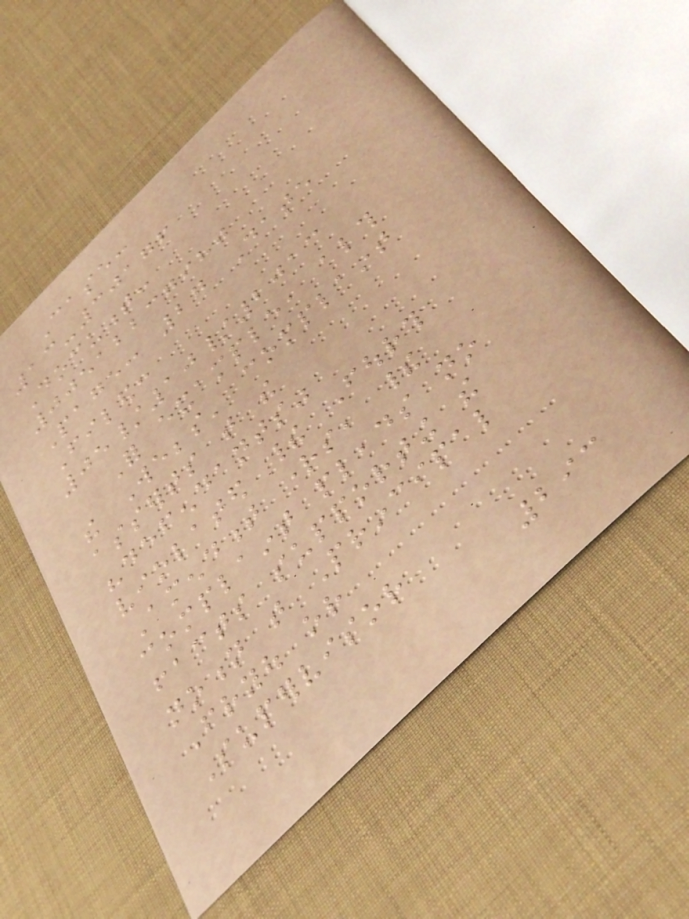Case:
13-30176
Document:
00512237980
Page: 27 Date
Filed:
05/10/2013
For example, although
the Webbs' complaint
asserts that the
"defendants"
violated their Fourth
Amendment rights, their
complaint pleads no
facts supporting the
notion that Principal
Fryou or
Supervisor
293
